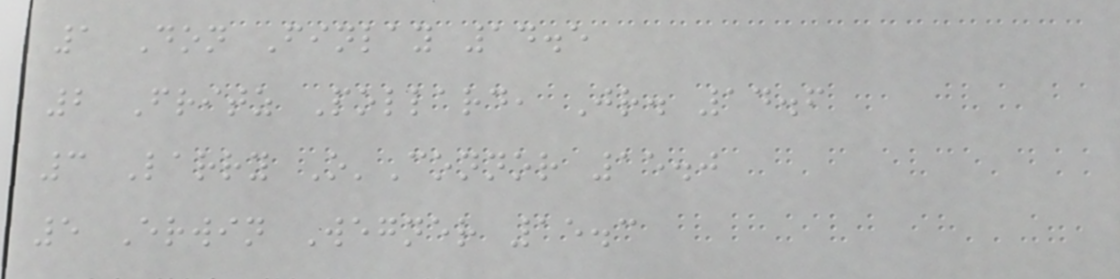1 Don Finlay 14.5
2 Fritz Pollard, Jr. 14.6
3 Larry O'Connor 15.0
5 Erwin Wegner 15.3
